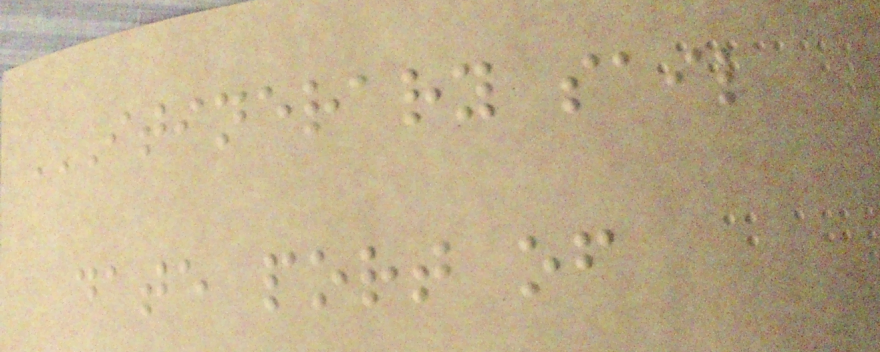ITINERARY SAIL
DATE PORT OF
